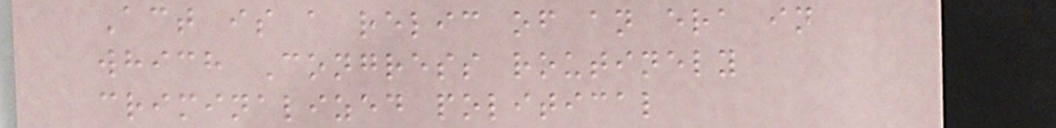Act is a relic of an era in
which Congress routinely
criminalized political
